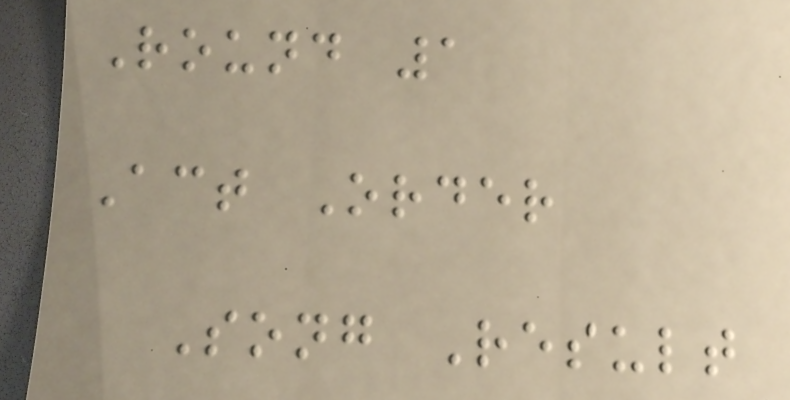Round 1
Act Order
Song Result
